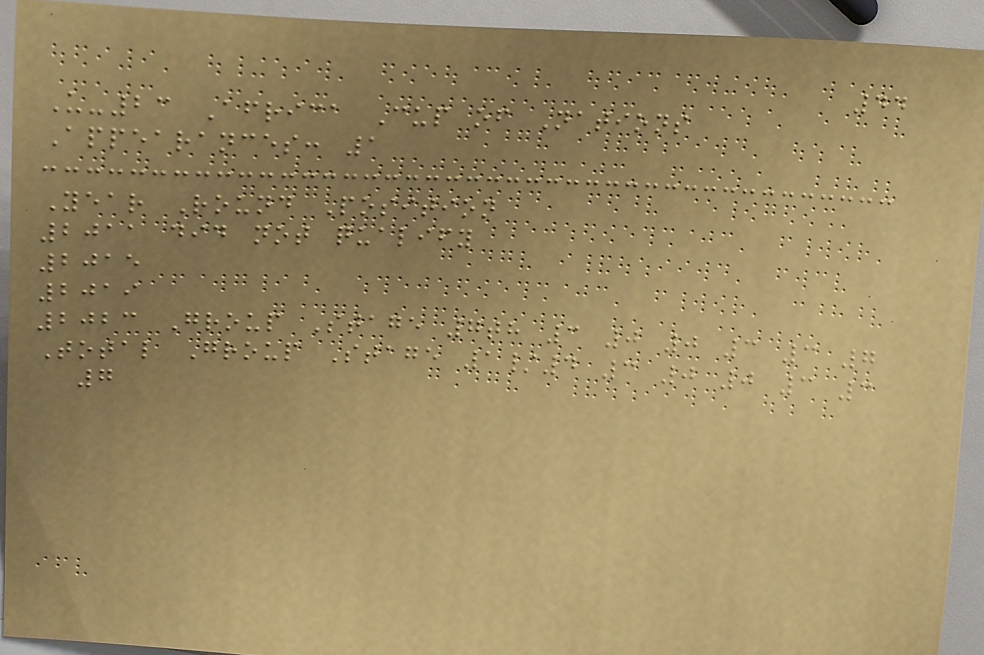44
U-23 Africa Cup of Nations
Appearances: 1
Year Round Position
2011 did not qualify
2015
2019
2023 Group Stage 7th 3 0 0 3 3 7
Total Group Stage 1/4 3 0 0 3 3
7
